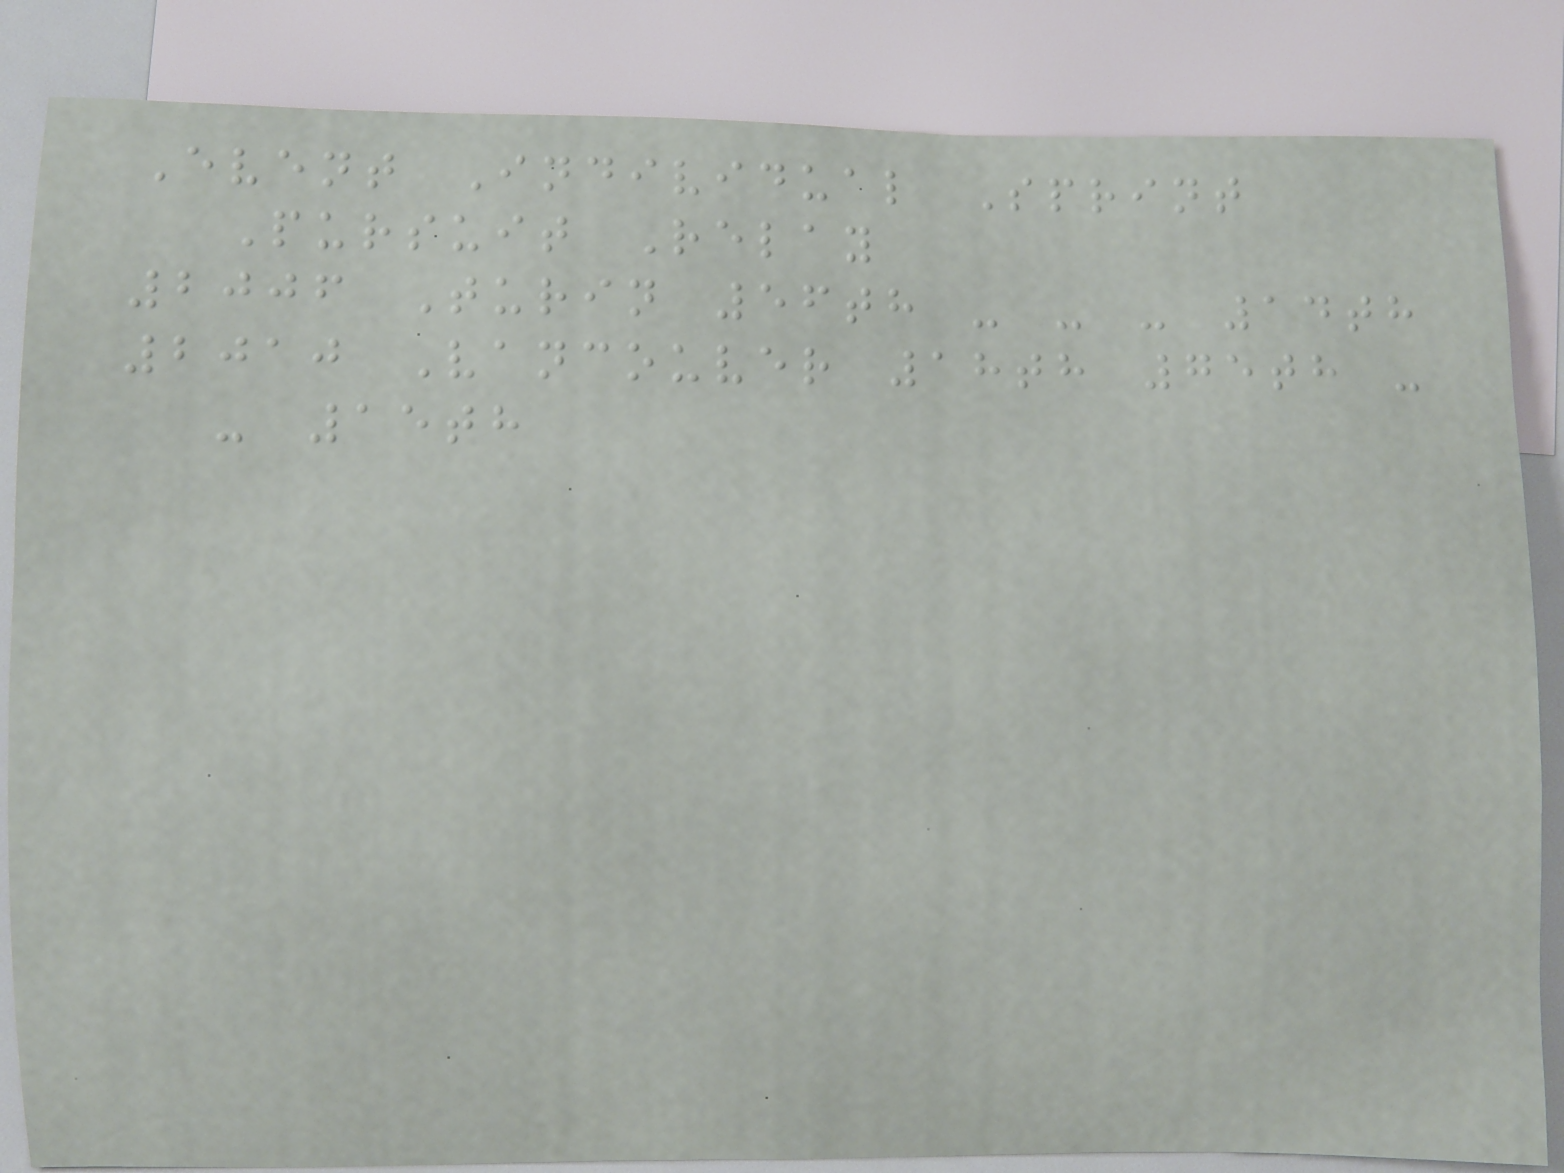Event Individual Sprint
Pursuit Relay
2006 Turin 56th - - - 14th
2010 Vancouver 18th 75th -
- 15th
